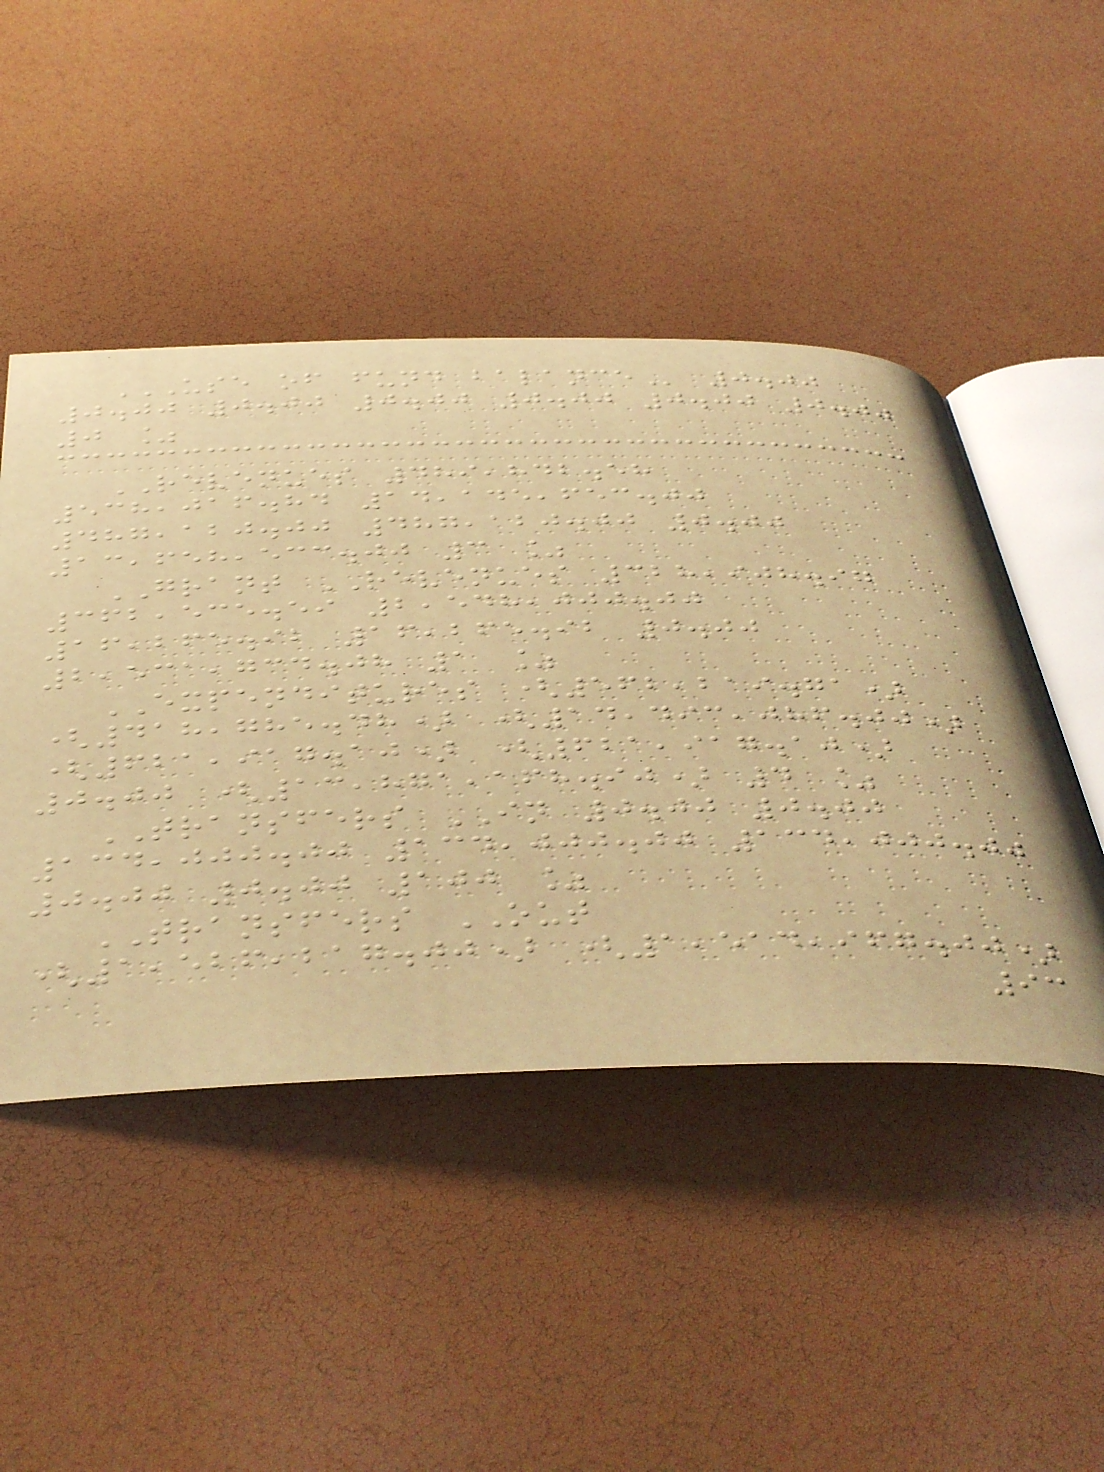USE OF FUND BALANCE 0.00
0.00 0.00 0.00 0.00 0.00 0.00
0 %
REVENUES 489,842.58
538,016.84 14,145,653.00
487,120.00 487,120.00 0.00
13,658,533.00 3 %
GRANT REVENUES 328,908.97
362,535.59 2,548,000.00
16,265.92 16,265.92 0.00
2,531,734.08 1 %
EXPENDITURES (562,219.71)
(418,785.48) (14,493,086.00)
(621,917.10) (621,917.10)
0.00 (13,871,168.90) 4 %
TRANSFERS IN 0.00 0.00
134,000.00 134,000.00 134,000.00
0.00 0.00 100 %
TRANSFERS OUT
(1,526,217.00) (1,514,967.00)
93
